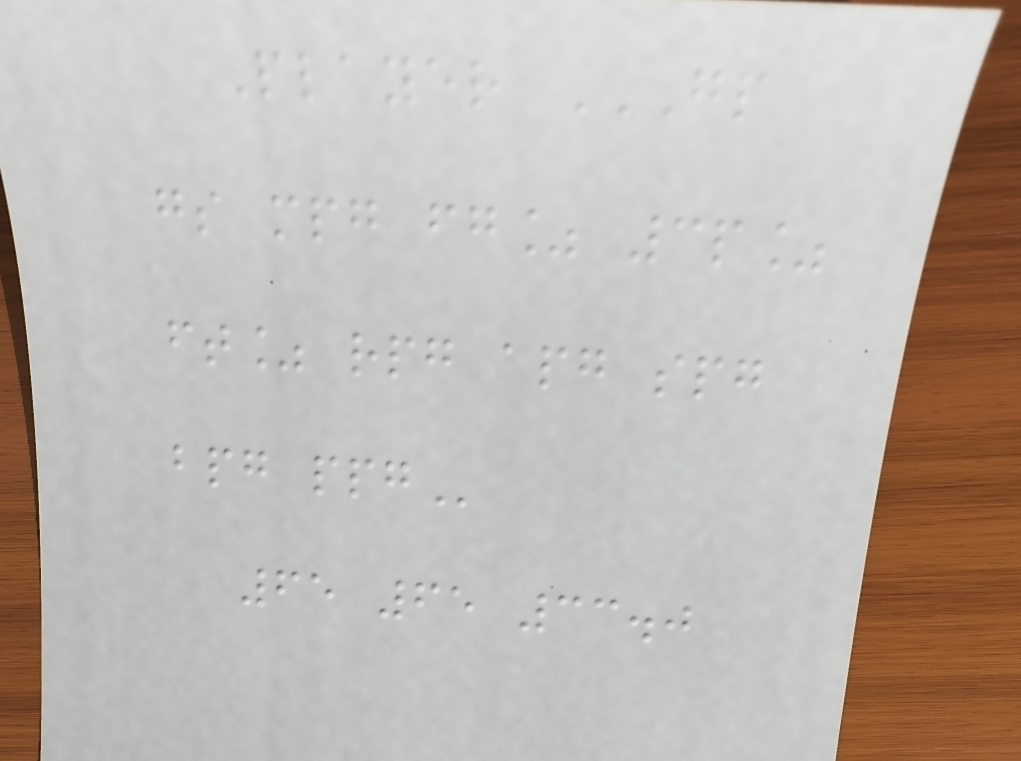Player GP
GS MPG FG% 3P%
FT% RPG APG SPG
BPG PPG
65 65 33.0
